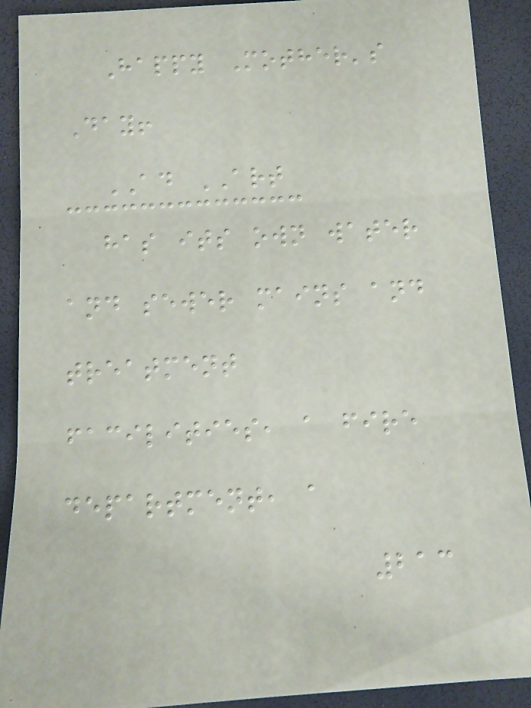Happy Mother's
Day!
AD ART
has its own water
and sewer mains and
treatment
facilities, a fire
department, a
213
